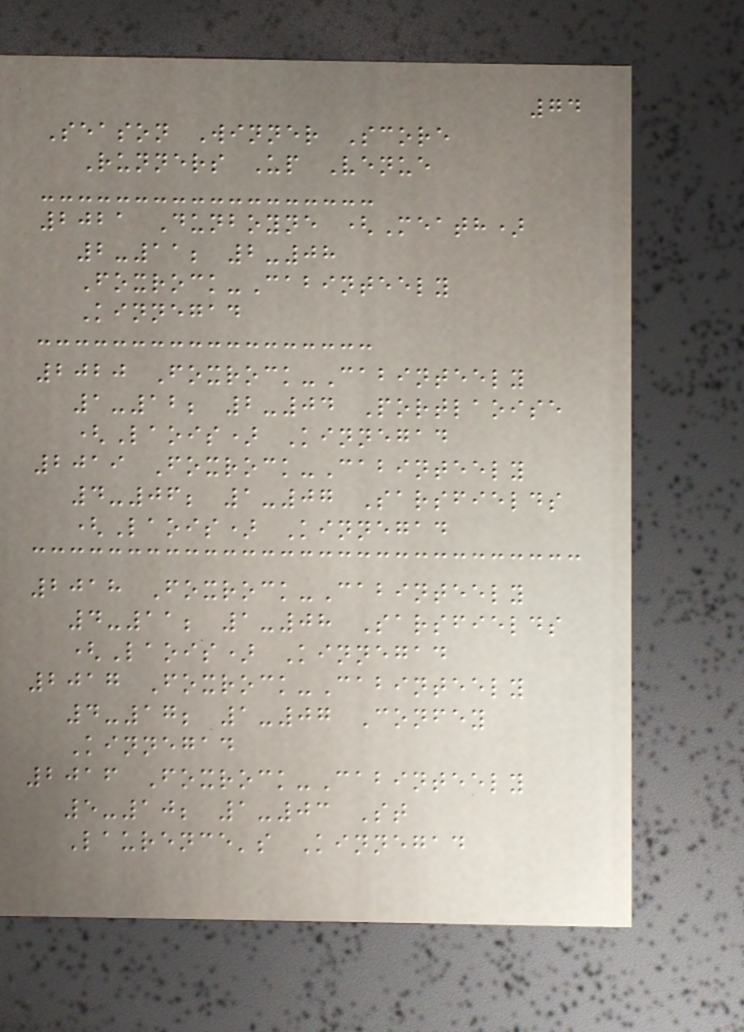74
Season Winner Score
Runners Up Venue
2021 Dunboyne (Meath)
2-11; 2-08
Foxrock-Cabinteely
Kinnegad
2020 Foxrock-Cabinteely
1-12; 2-04 Portlaoise
(Laois) Kinnegad
2019 Foxrock-Cabinteely
4-06; 1-07 Sarsfields
(Laois) Kinnegad
2018 Foxrock-Cabinteely
4-11; 1-08 Sarsfields
(Laois) Kinnegad
2017 Foxrock-Cabinteely
4-17; 1-07 Confey
Kinnegad
2016 Foxrock-Cabinteely
5-10; 1-03 St
Laurence's Kinnegad
